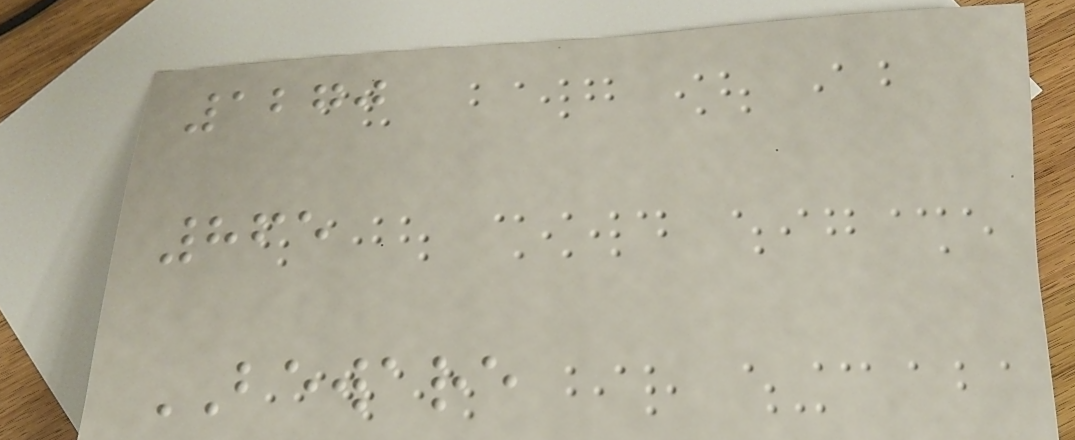1270
865
BEWARE
